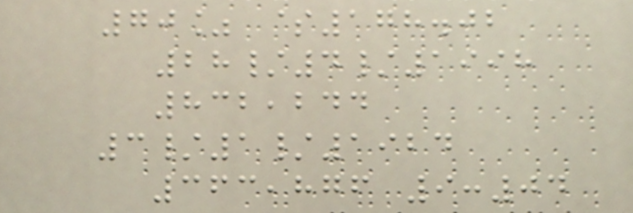70% $178.02
28/4/1998
832,244
3/1/1924
363,876 9:04
